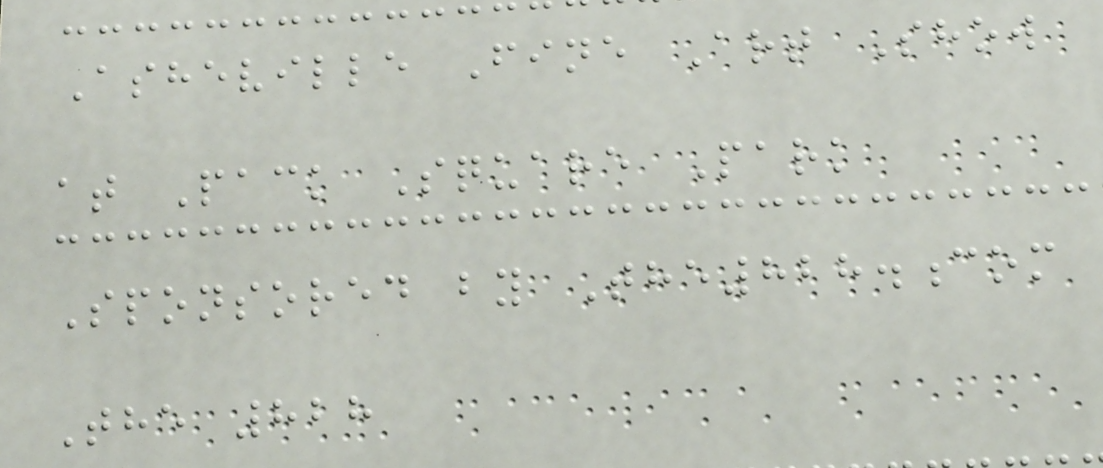Asheville Fine Art Show
at Pack Square Park
Sponsored by The828.com
The 828
